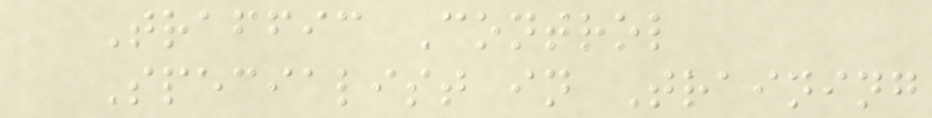Traffic Control
Specialist in Training
